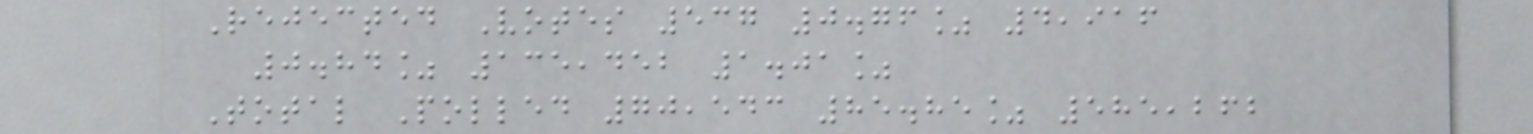Rejected Votes 537 0.76% 4,916
0.84% 135,452 1.01%
Total Polled 70,543 85.85% 585,262
